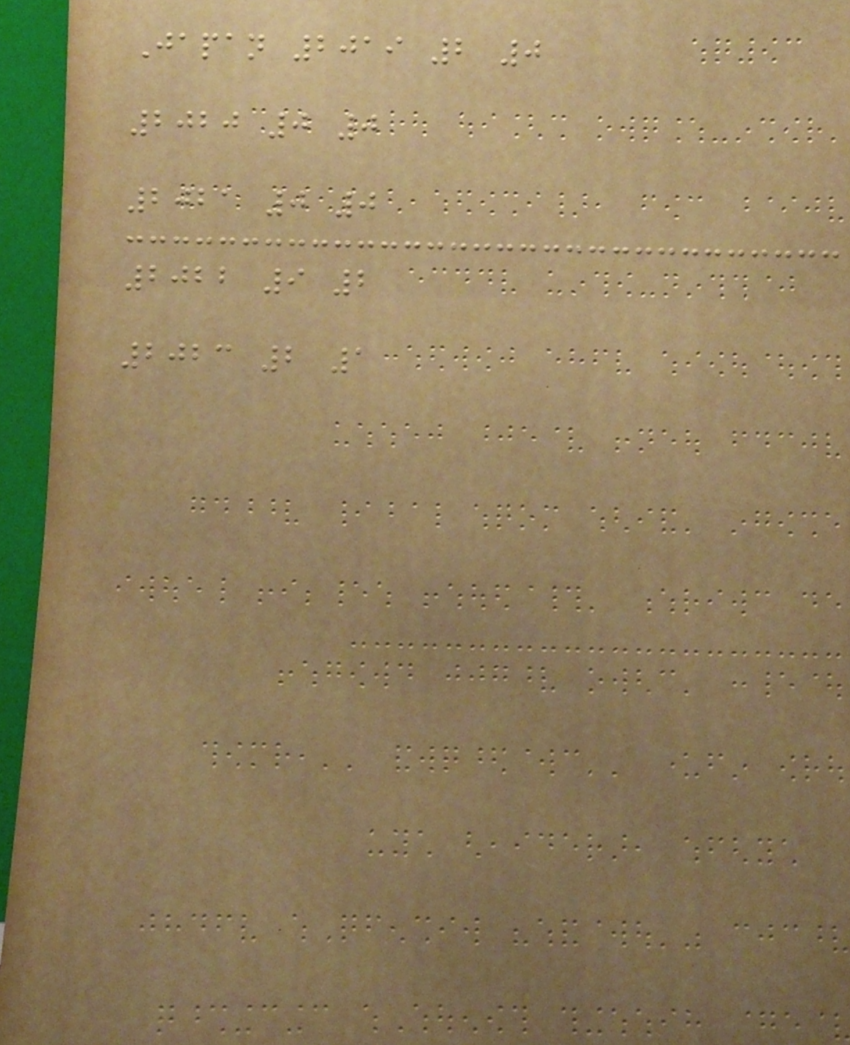Japan 2019 2 0
2020 0 0
2021 0 0
2022 9 2
2023 2 1
